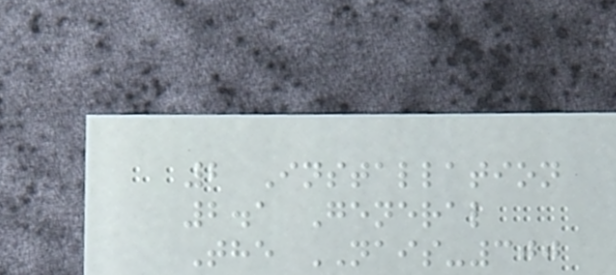2 Installation
2.1 General
The NAIS-300
